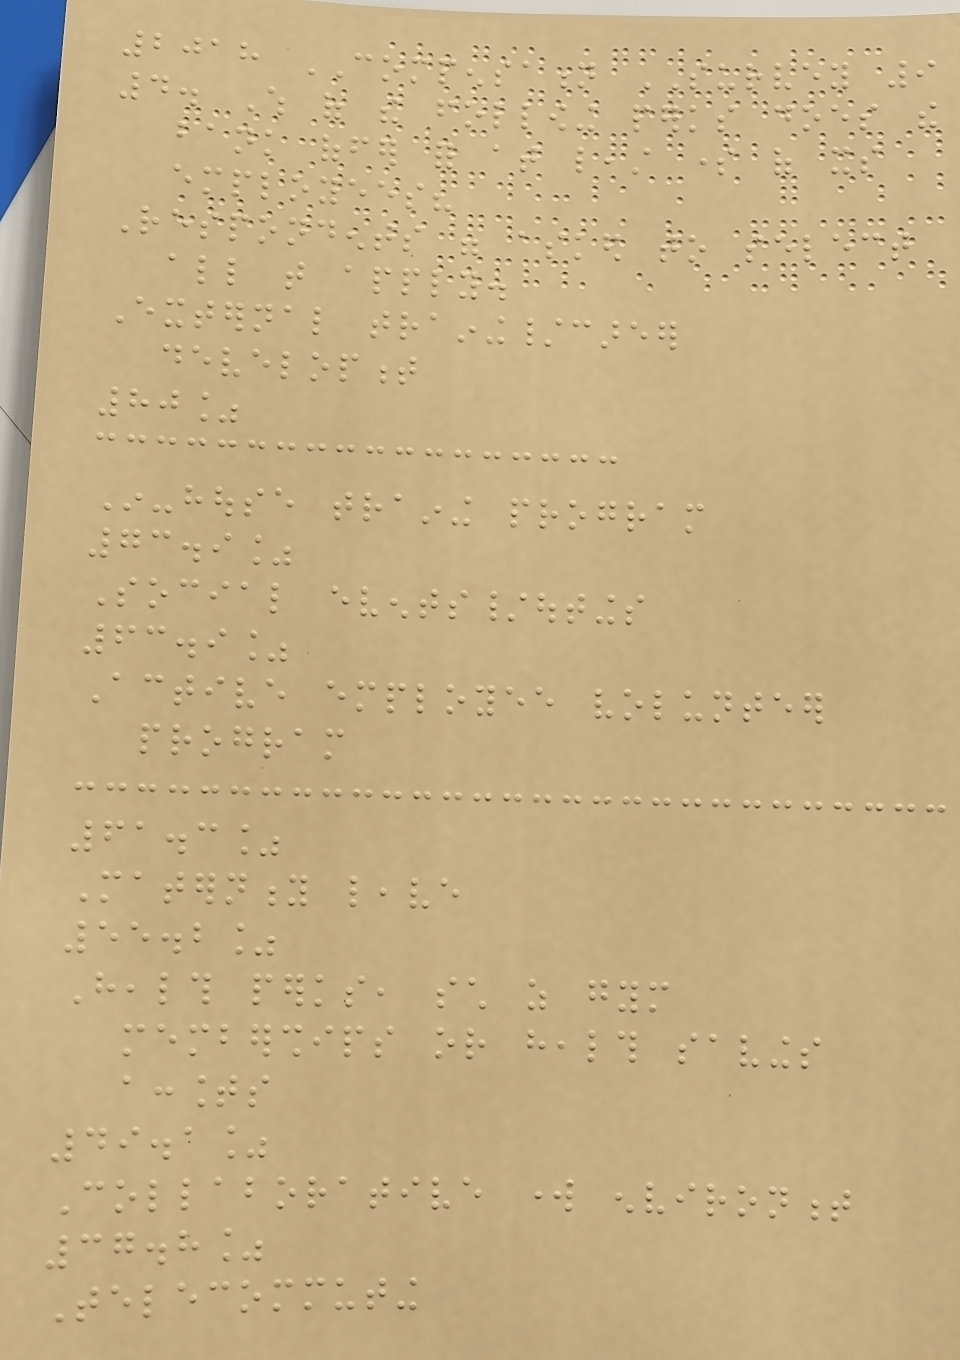2018 COMPENSATION SURVEY 9
4. Which of the following perks does the
bank offer for at least some of its
employees?
Respondents were asked to select
all that apply.
External training/career
development
80%
In-house training program
73.9%
Social events/outings
63.9%
Active employee volunteer
program
61.3%
Maternity leave
55.2%
Health perks, such as gym
memberships or health savings
accounts
49.1%
Collaborative work environment
37.8%
Telecommuting
